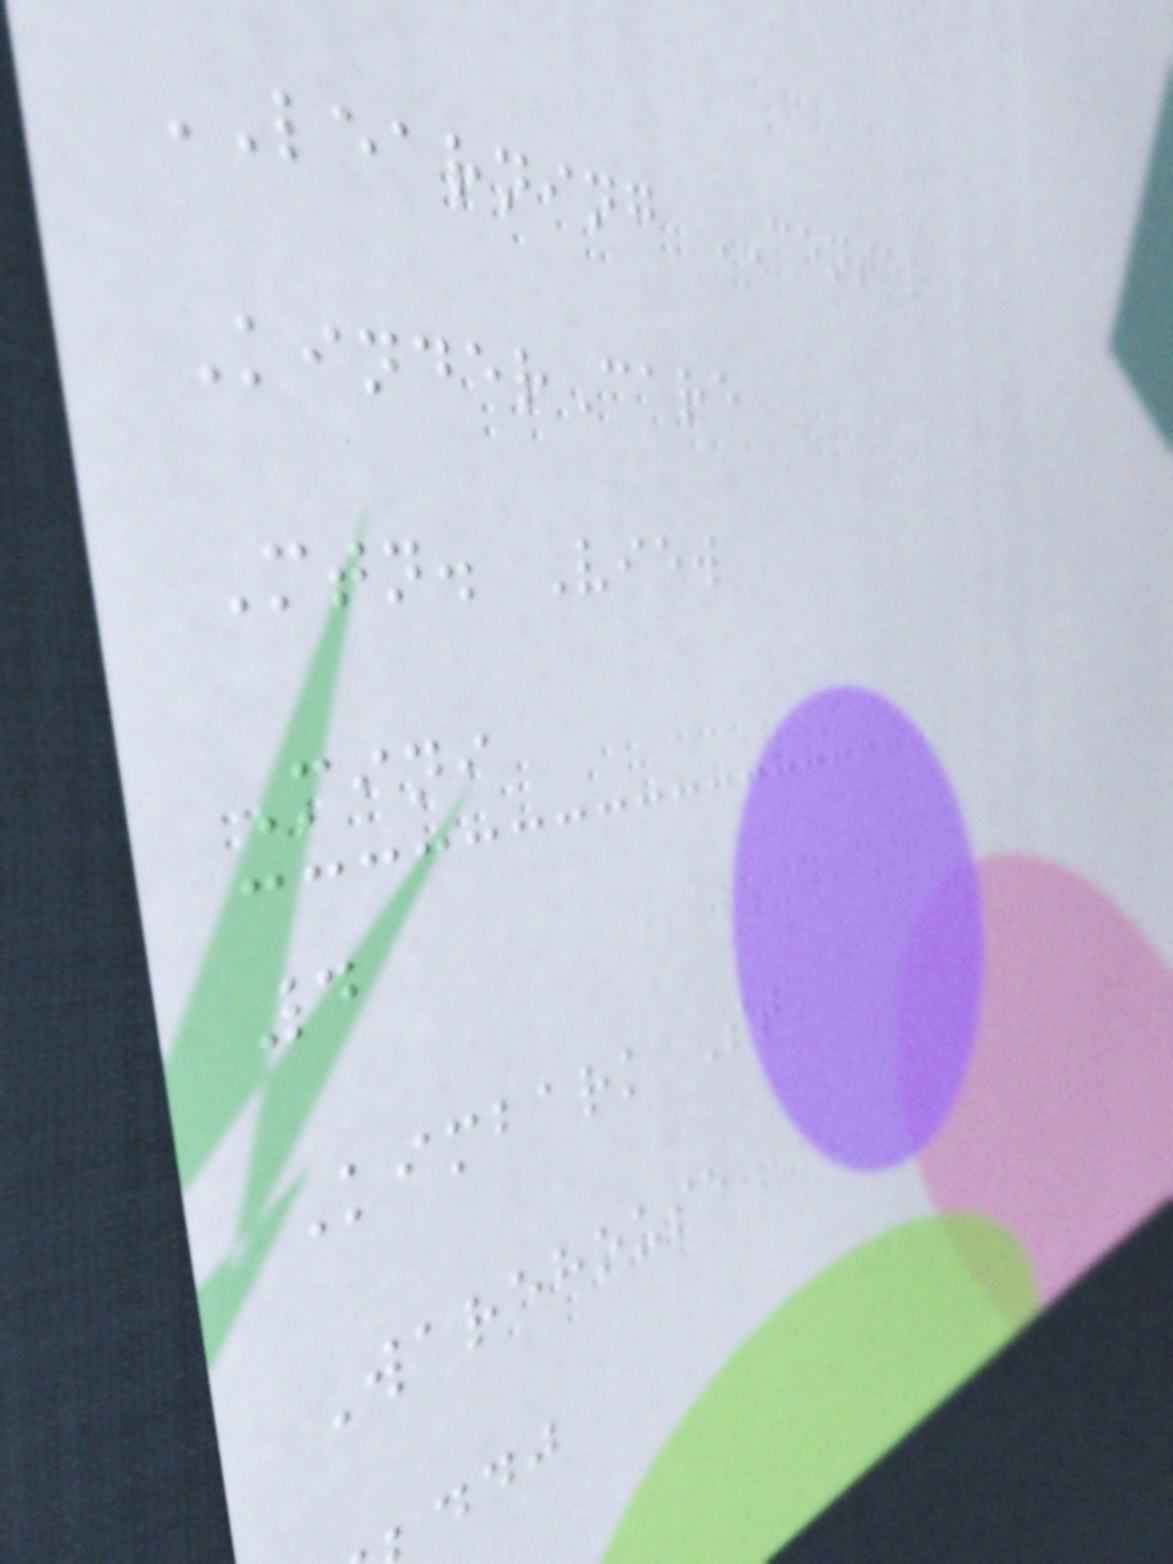LEARNING CENTER
KinderCare
Mtn. View
Mini
4
Kimbark St
Warehouse
